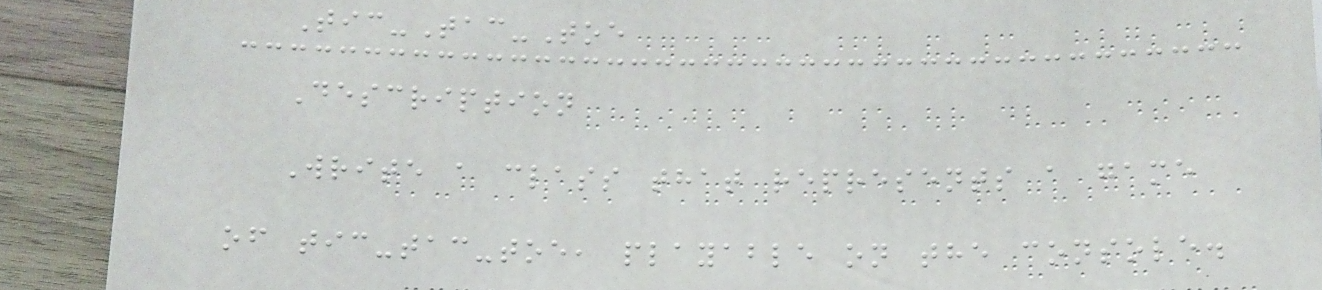Tic-Tac-Toe
Description
Write a class that represents a game
of tic-tac-toe, playable on the console.
